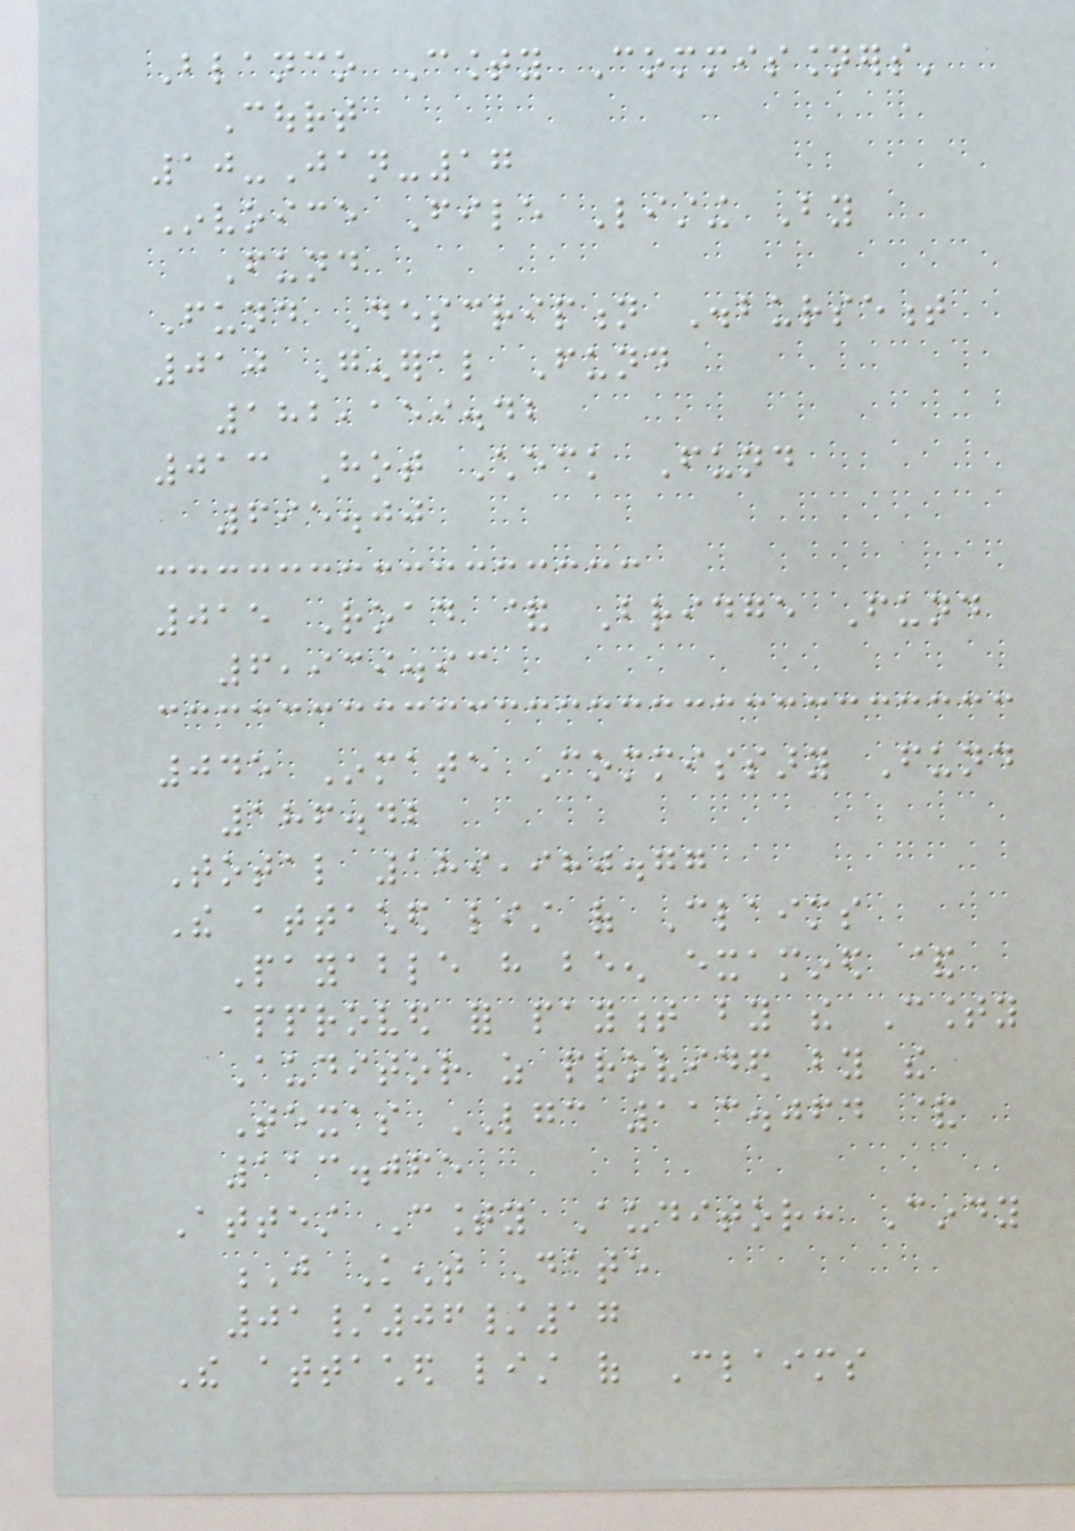Blanco County Commissioners'
Court
10-Jan-17
Invoice File Listing By
Fund
Fund Description Disbursement
010 General Fund
182,159.42
013 Hot Check Fund
695.00
015 Road & Bridge Fund
6,939.93
045 Inmate Commissary Fund
186.42
Total 189,980.77
The attached list of Claims
Payable have been examined &
approved for payment by the County
Auditor as provided by the
Texas LGC 113.064 &
113.065
Attest County Auditor: Cindy
J Kent Date
01/06/17
The attached list of Claims
